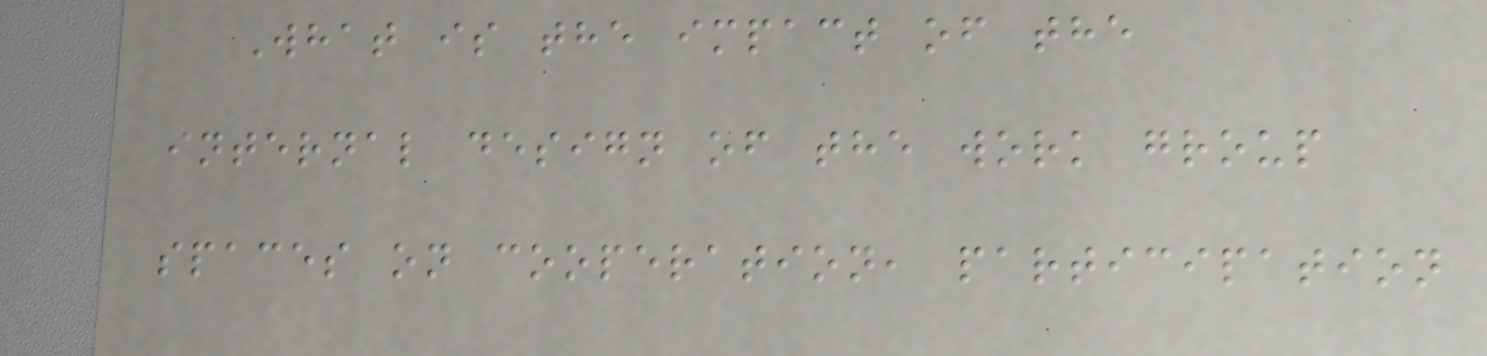What is the impact of the
internal design of the work group
spaces on cooperation, participation
